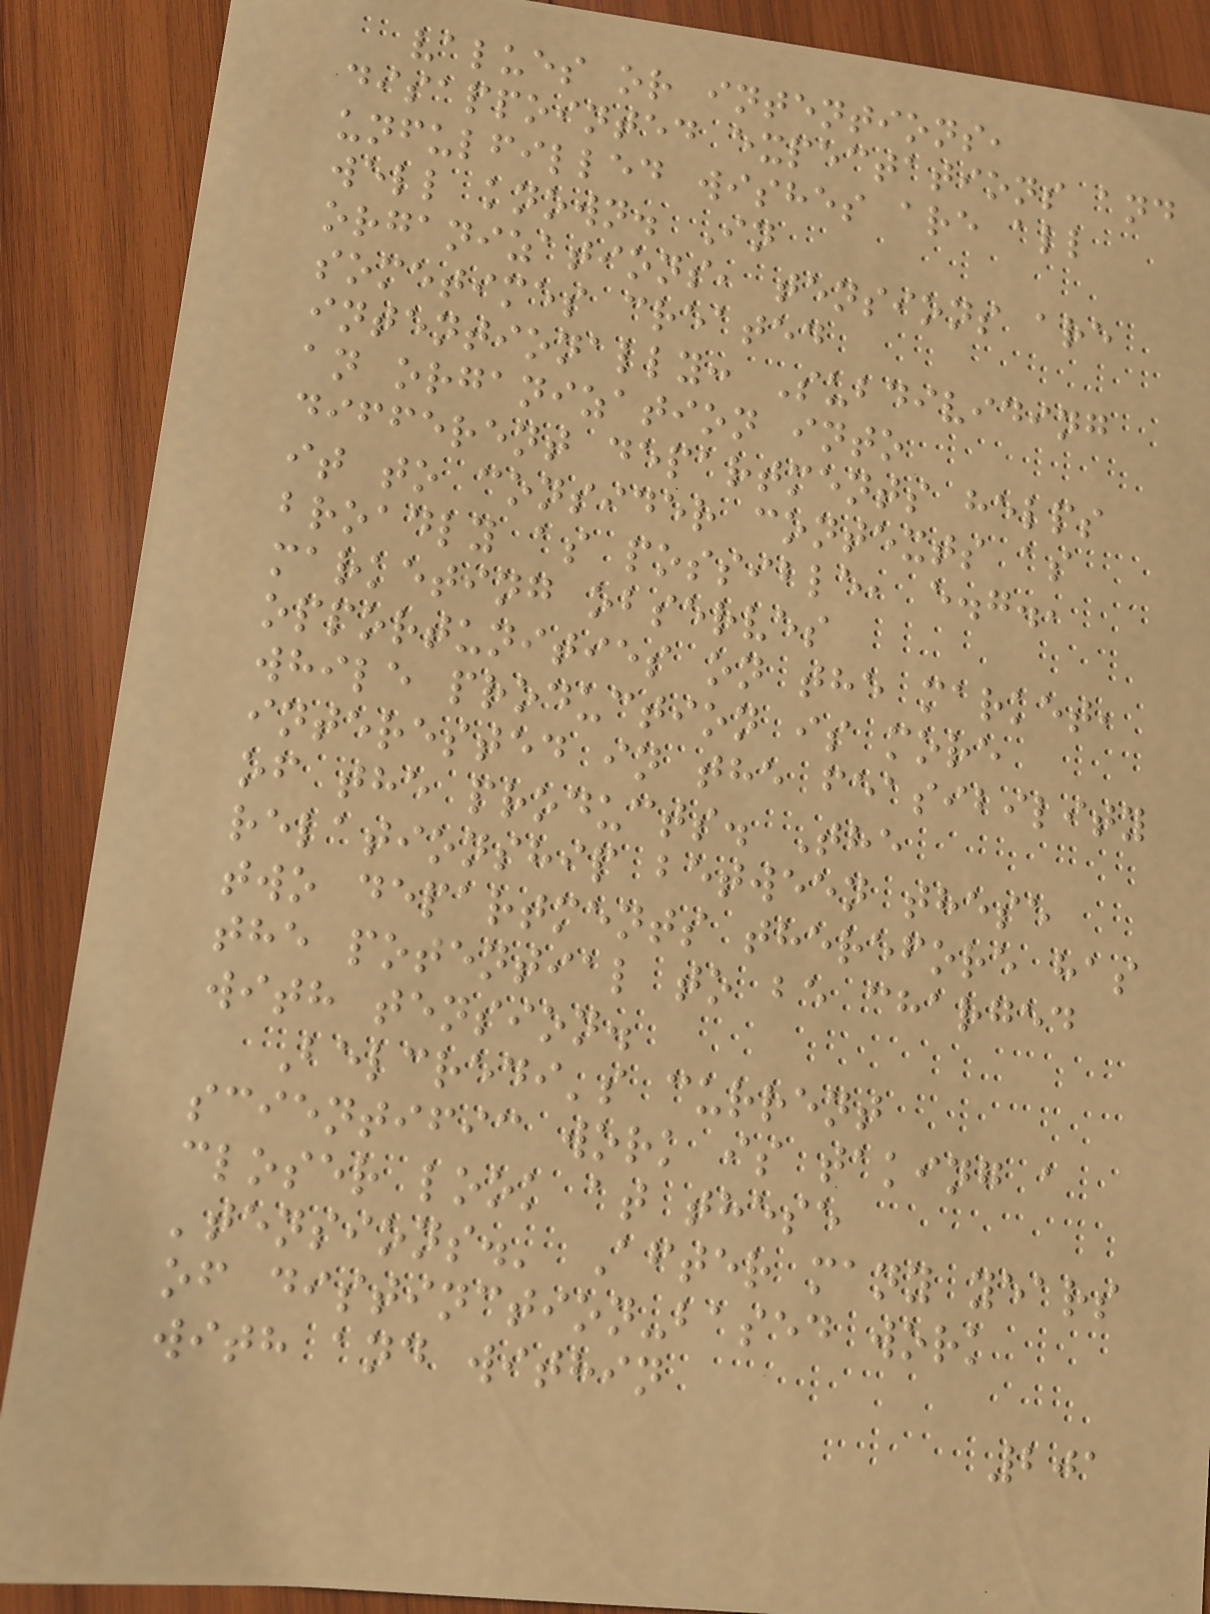values or intentions,
disappointed expectations and
unfulfilled wishes are all
well known. In
organizations, tensions are
sometimes created
intentionally: Subdividing
an organization into
different departments helps
it to consider contexts as
broadly as possible, e.g.,
marketing observes
opportunities on the market,
while production is more
interested in the feasibility
of the products. The
relationship between these
two departments therefore has
the potential to be charged
with tension.
Belcredi's current
scientific work is taking a
closer look at these
'tensions.' After many years
of distinction-based work
with and within
201
